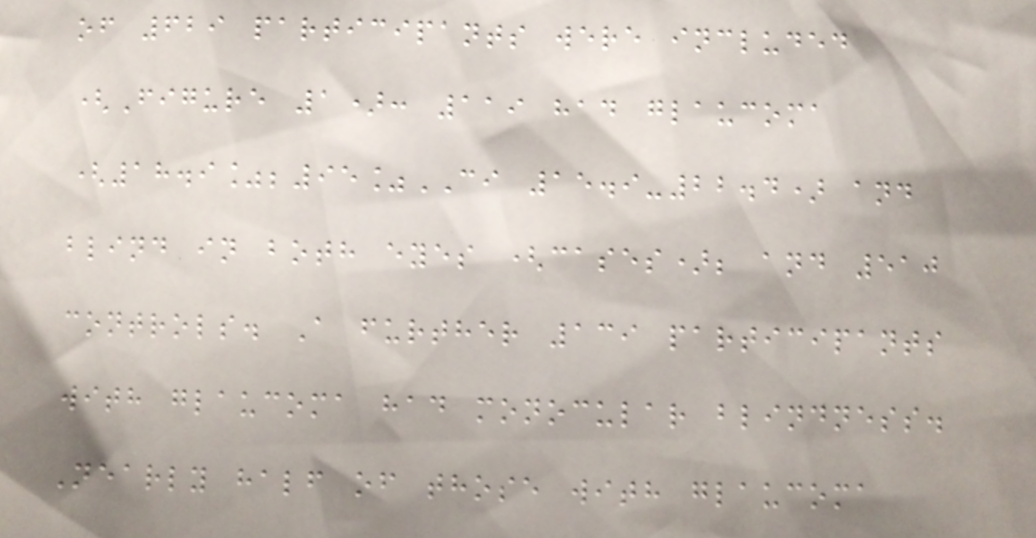of 629 participants were included
(Figure 1): 119 had glaucoma
(18.9%;95%CI 15.9-22.4) and
blind in both eyes (cases); and 510
controls. A further 139 participants
with glaucoma had monocular blindness.
Nearly half of those with glaucoma
